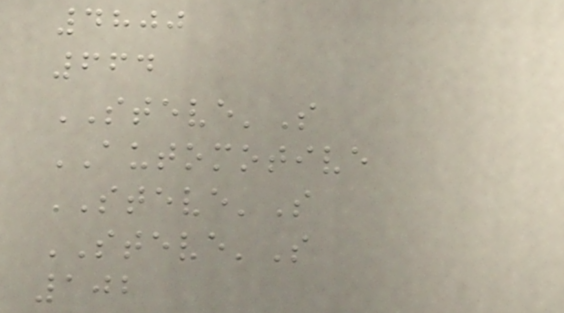4800
664
STEVE'S
AUTOMOTIVE
STEVE'S
STEVE'S
102
